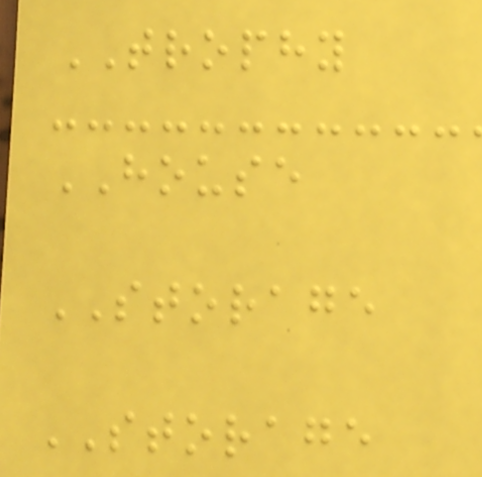TROPHY
HOUSE
STORAGE
STORAGE
